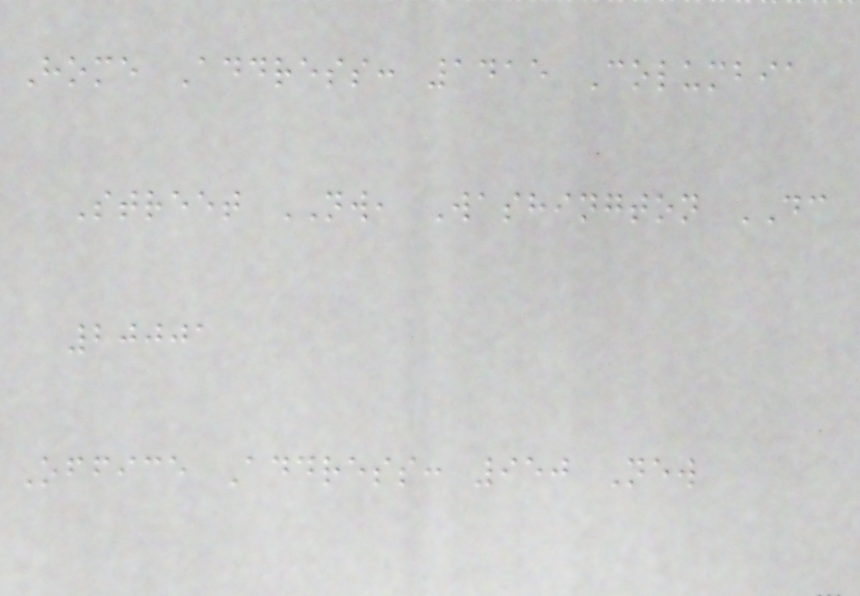Home Address: 1415 Columbia
Street NW, Washington DC
20001
Office Address: 950 New
